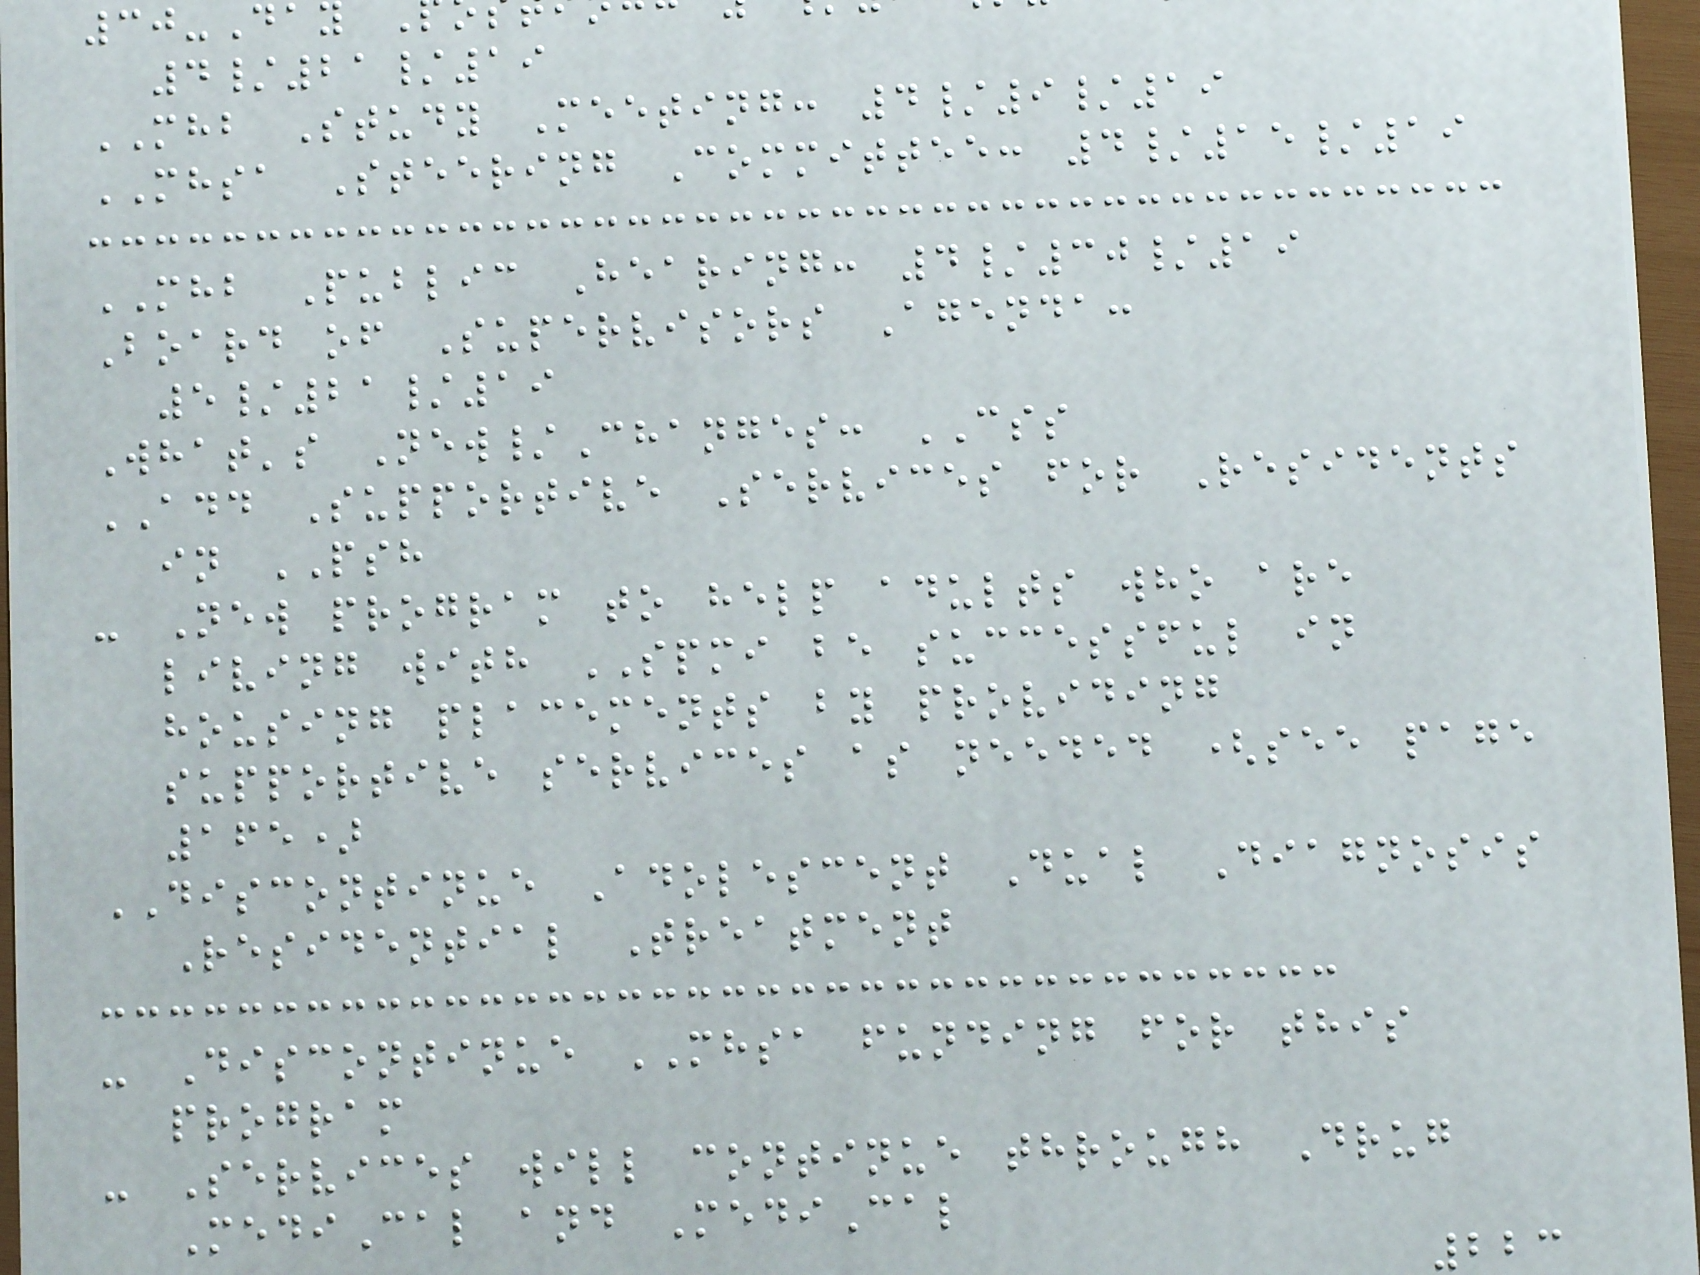4/21/19
MHB Study Meeting: 4/9/19
MHSA Steering Committee: 4/15/19
MHB Public Hearing: 4/30/19
Board of Supervisors Agenda:
5/21/19
What's New/Changes: CSS
ADD Supportive Services for Residents
in PSH
- New program to help adults who are
living with SPMI be successful in
housing placements by providing
supportive services as needed (see page
165)
DISCONTINUE Adolescent Dual Diagnosis
Residential Treatment
- Discontinue MHSA funding for this
program
- Services will continue through Drug
MediCal and MediCal
223
